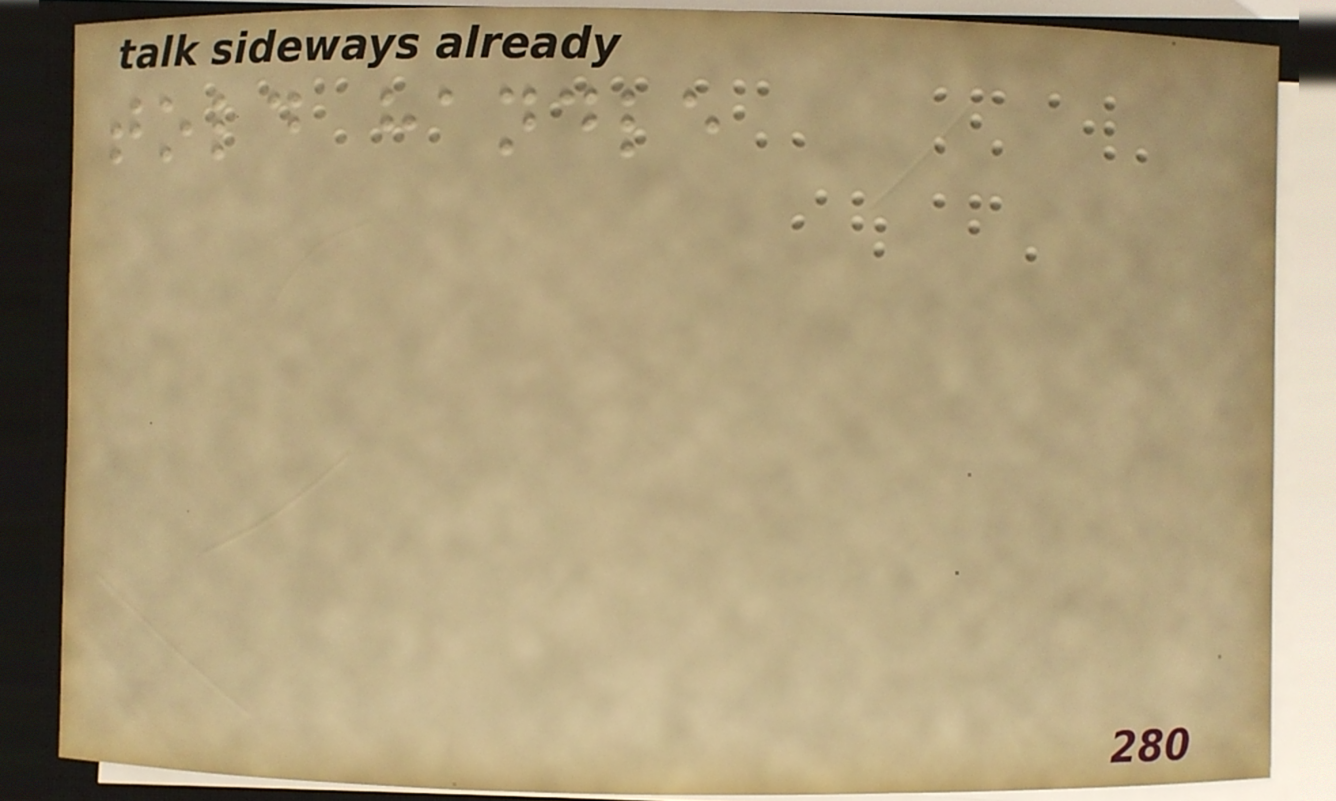told handle
